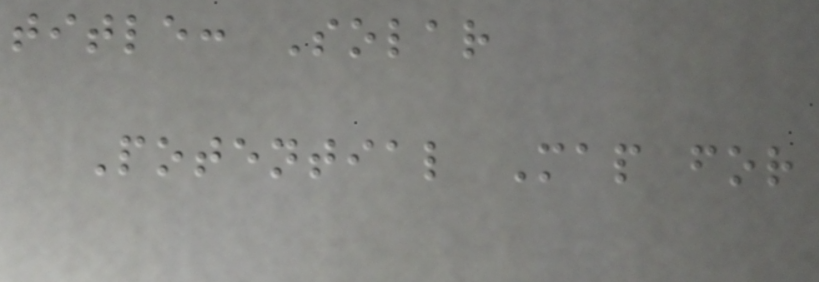title: Solar
Potential Map for
